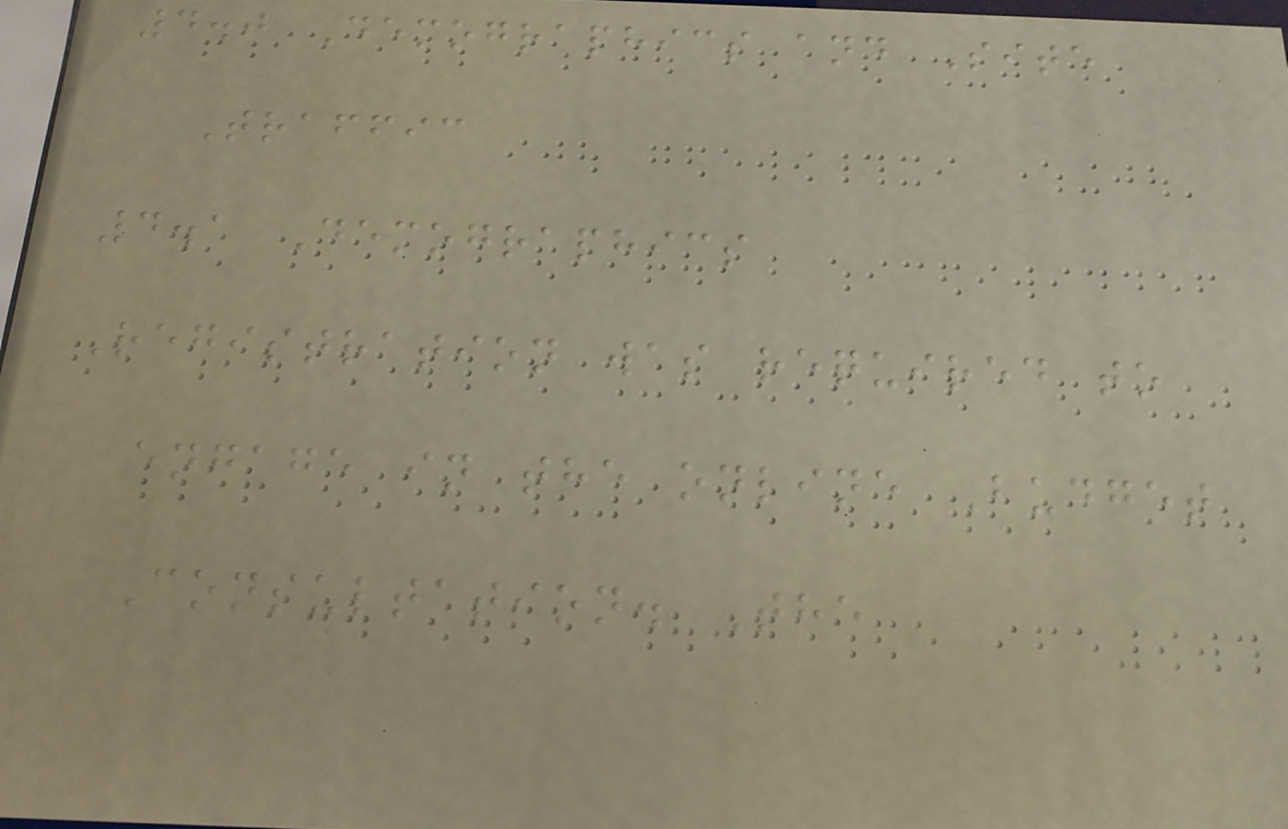4.0 Demographics and Site
Traffic
4.1 Demographics
Registration was required to
engage in the online Budget
Consultation. The
